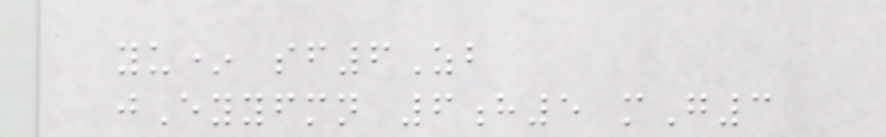yu* sf6Zb
jEyyfmn 6h5 mG3
